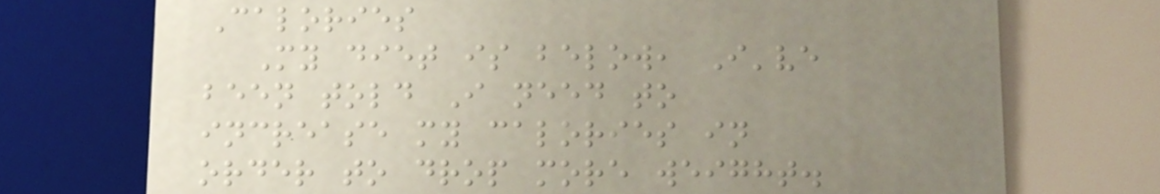Calories
My diet is below, I've
been told I need to
increase my calories in
order to drop more weight.
